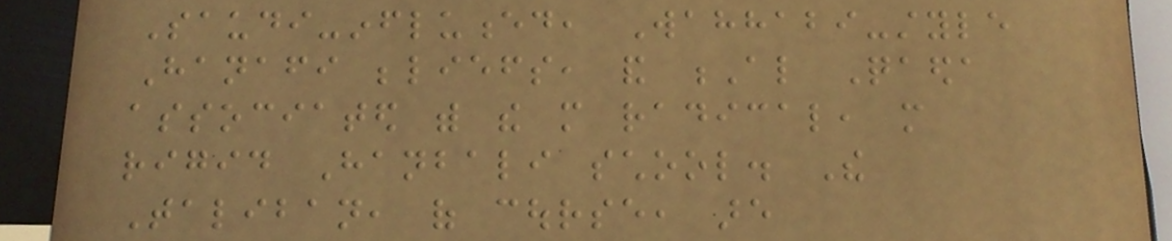Saudi-influenced, Wahhabi-style
Hanafi beliefs, and Al Qaeda
associated with the more radical, more
rigid Hanbali school. The
Taliban, of course, are
